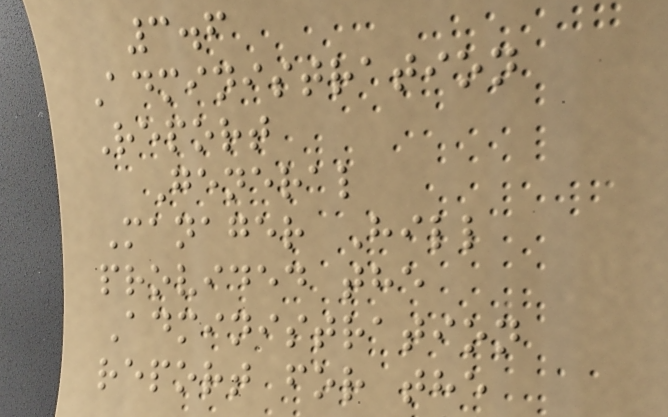3.6
Administration
Report
General
Manager Hill
provided the
Administration
report for the
